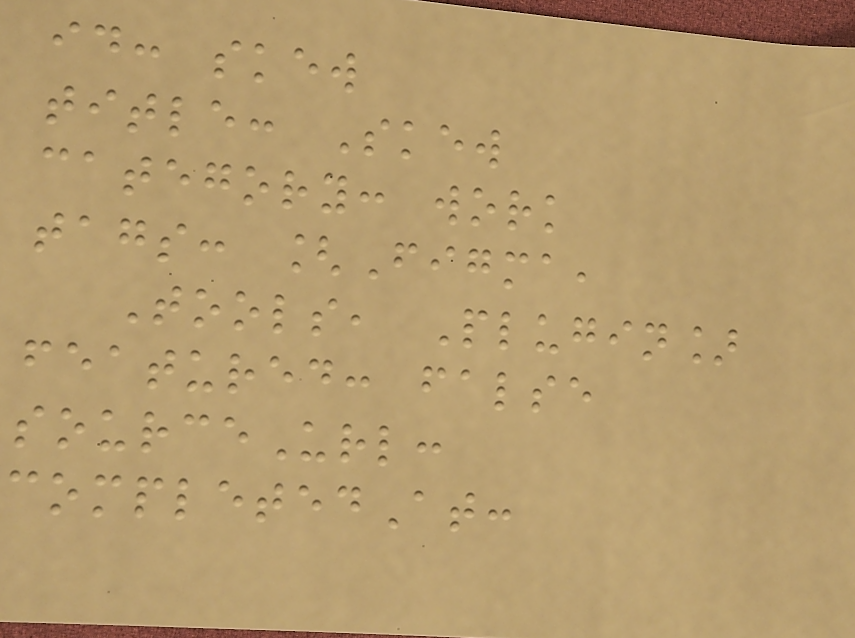id: skew
title: Skew
category: work
tags: [Figma,
Tools, Plugin]
featured: false
sourceUrl:
completedAt:
